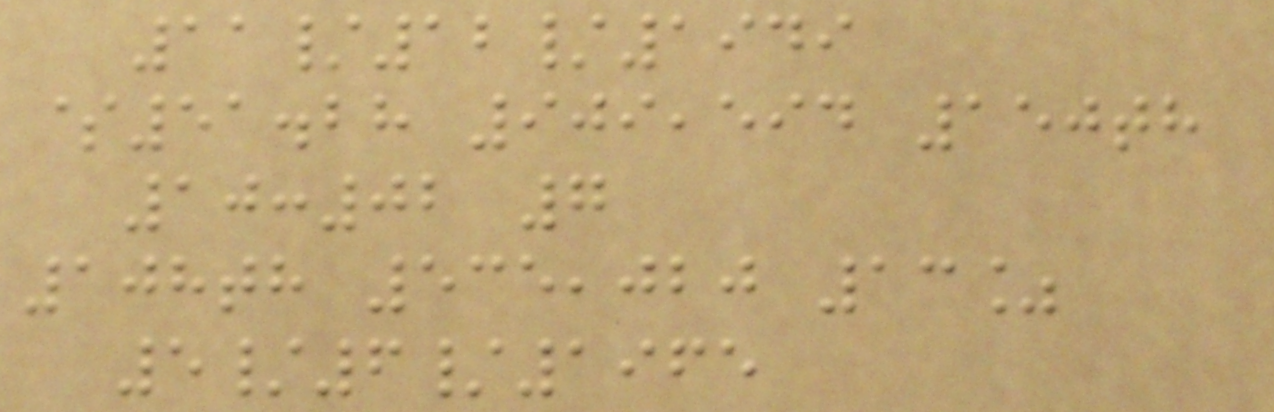11/12/1949
$51.28 909,594 150th
10:02 7
108th 535,020 13%
5/6/1965
